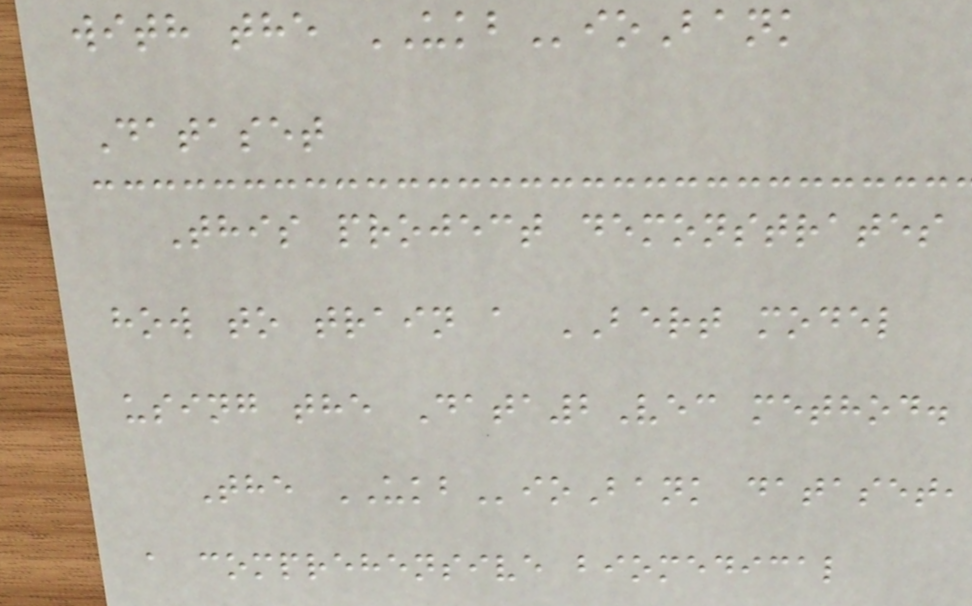with the UKBioBank
Dataset
This project demonstrates
how to train a BERT model
using the Data2Vec method.
The UKBioBank dataset,
a comprehensive biomedical
